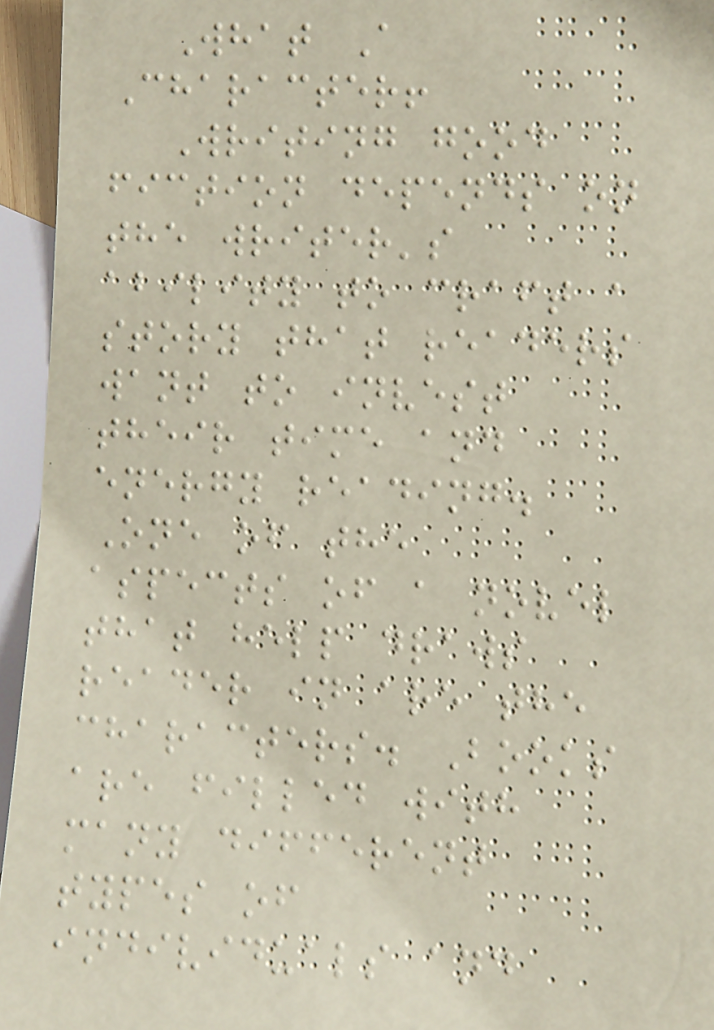What A
Character!
Writing good
fiction depends on
the writer's
ability to craft a
story that readers
want to invest
their time and
energy reading.
One of the
aspects of a novel
that help draws
reader in are the
characters. Books
are filled with
many different
types of
individuals and
